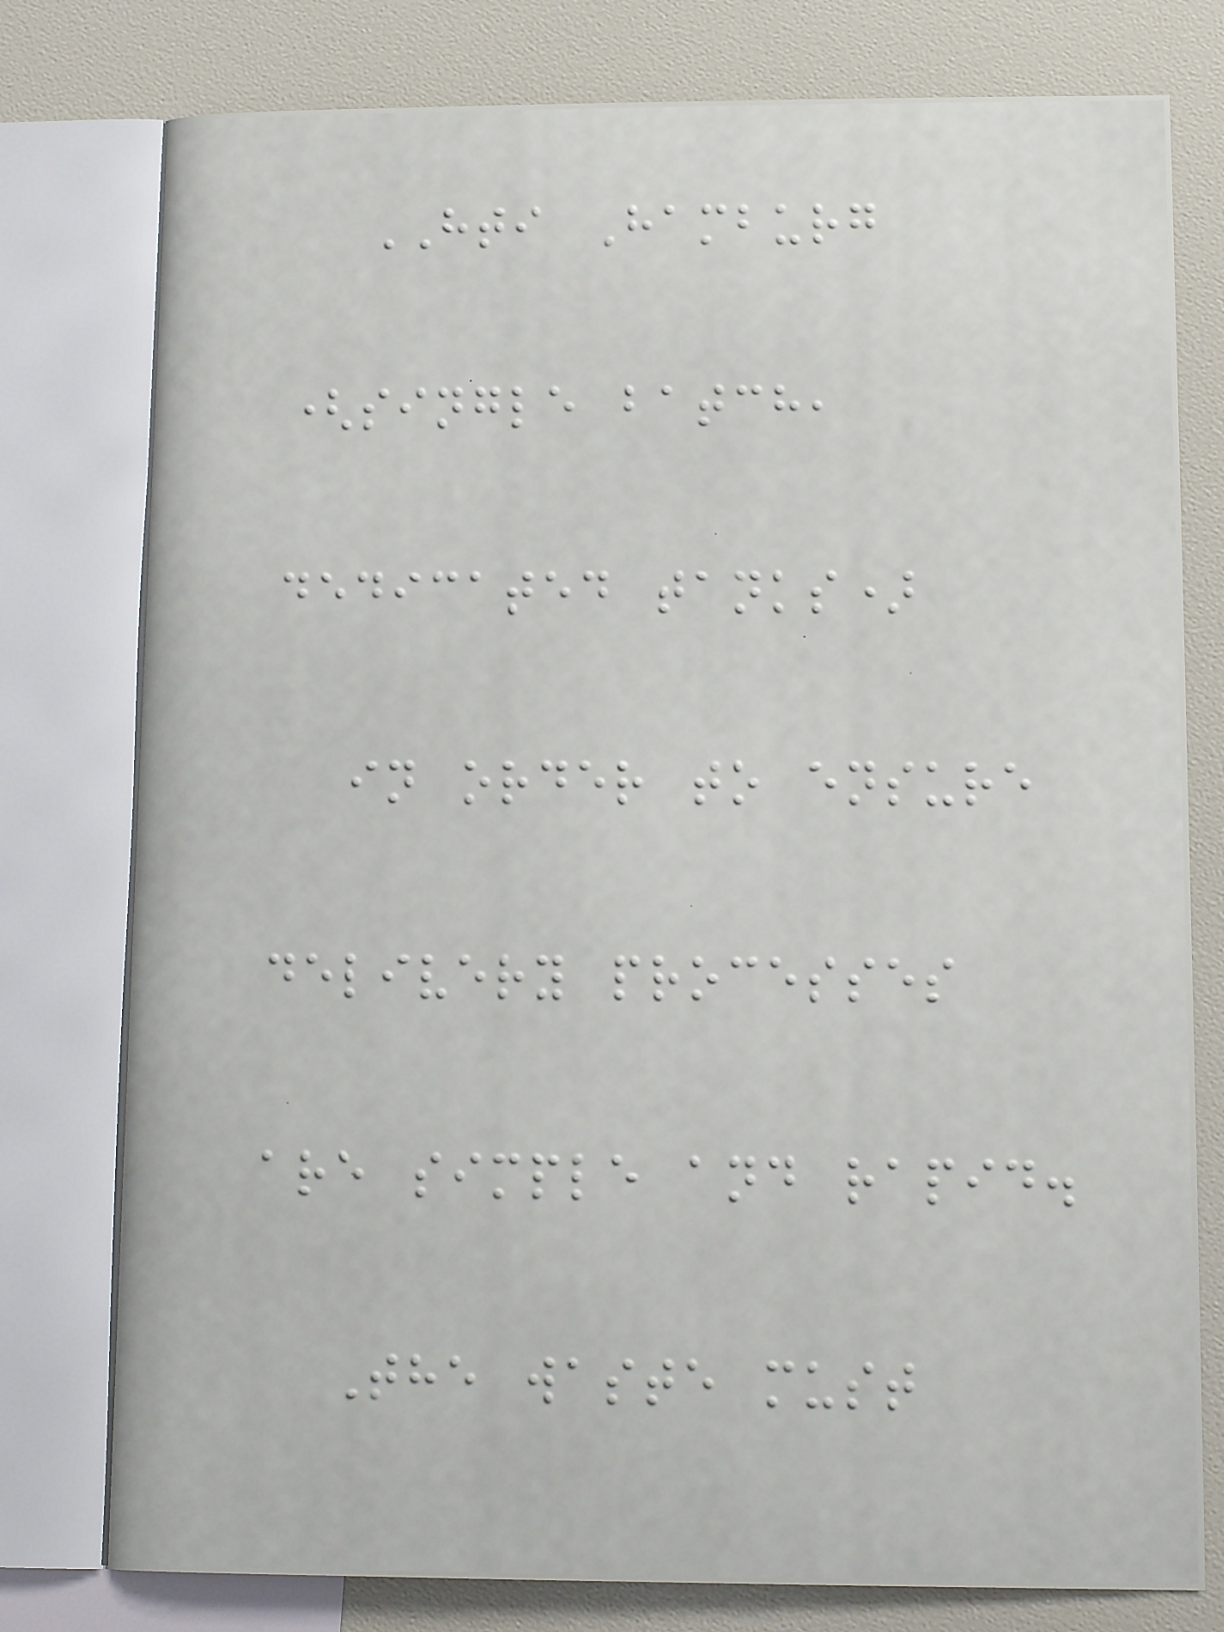HTI Hamburg
(single batch,
dedicated tanks)
in order to ensure
delivery processes
are simple and rapid.
The waste must
